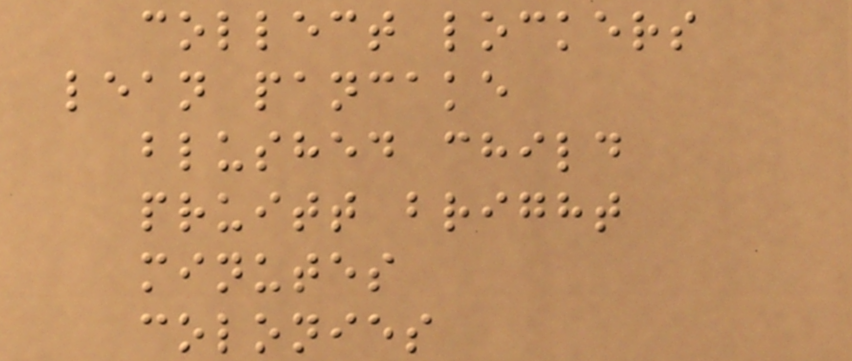collect lockers
lean pancake
blushed child
pruitt bright
minutes
colonies
